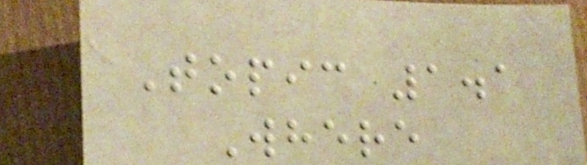Topic 1.1
Where
